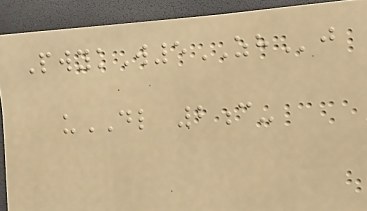PwykW5ZHj
uDL 2c-
